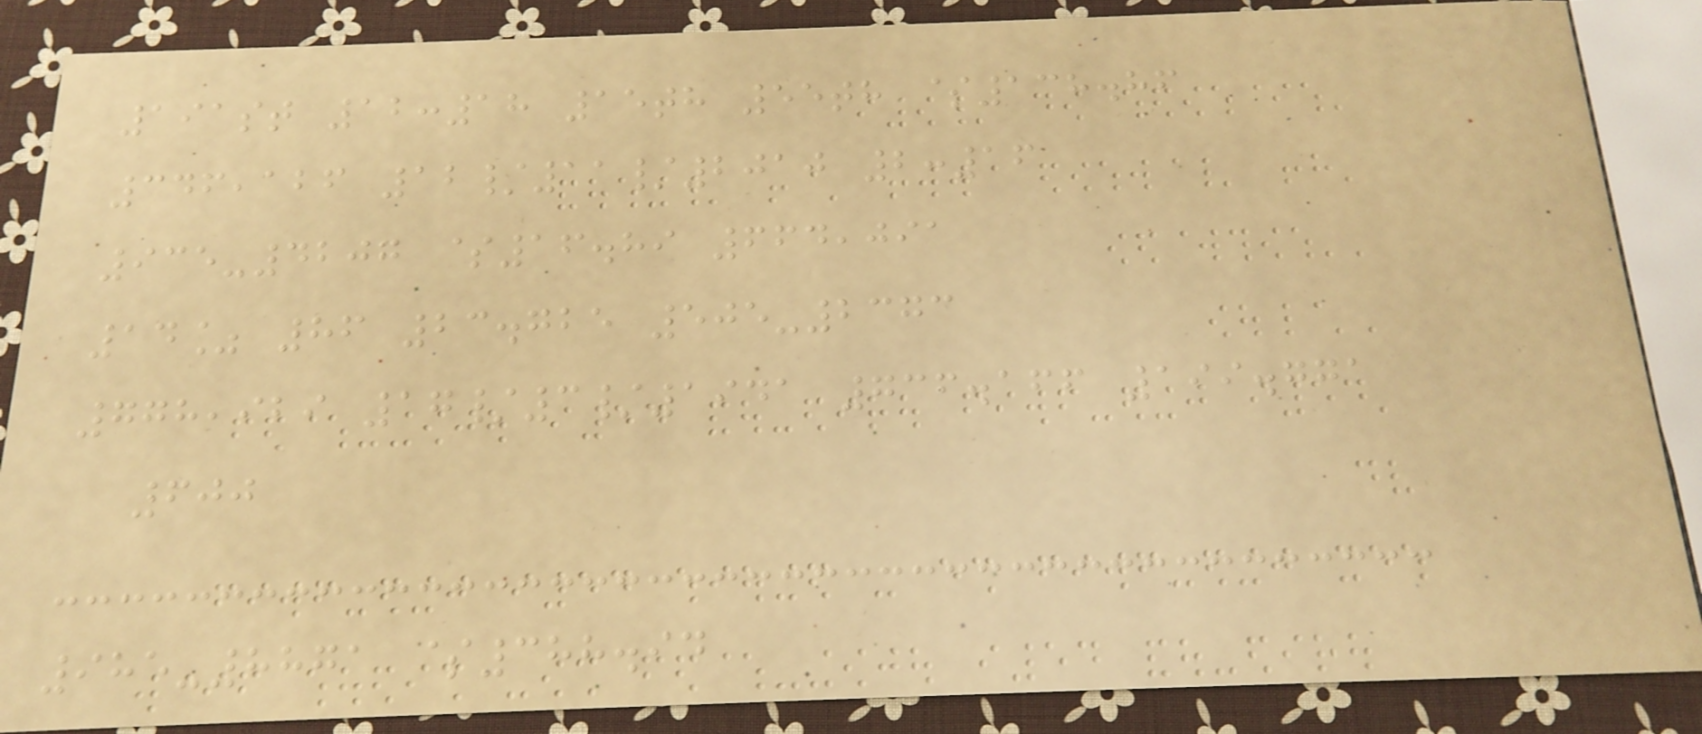191st 12:18 15th 55th $138.86
346,126 12/11/2010 2:16
935-4207 $16.89 664,091
14% 86 23.725 505-2373
778,929 17/3/1941 736.166 199.771
600
985-8871 $388.94
